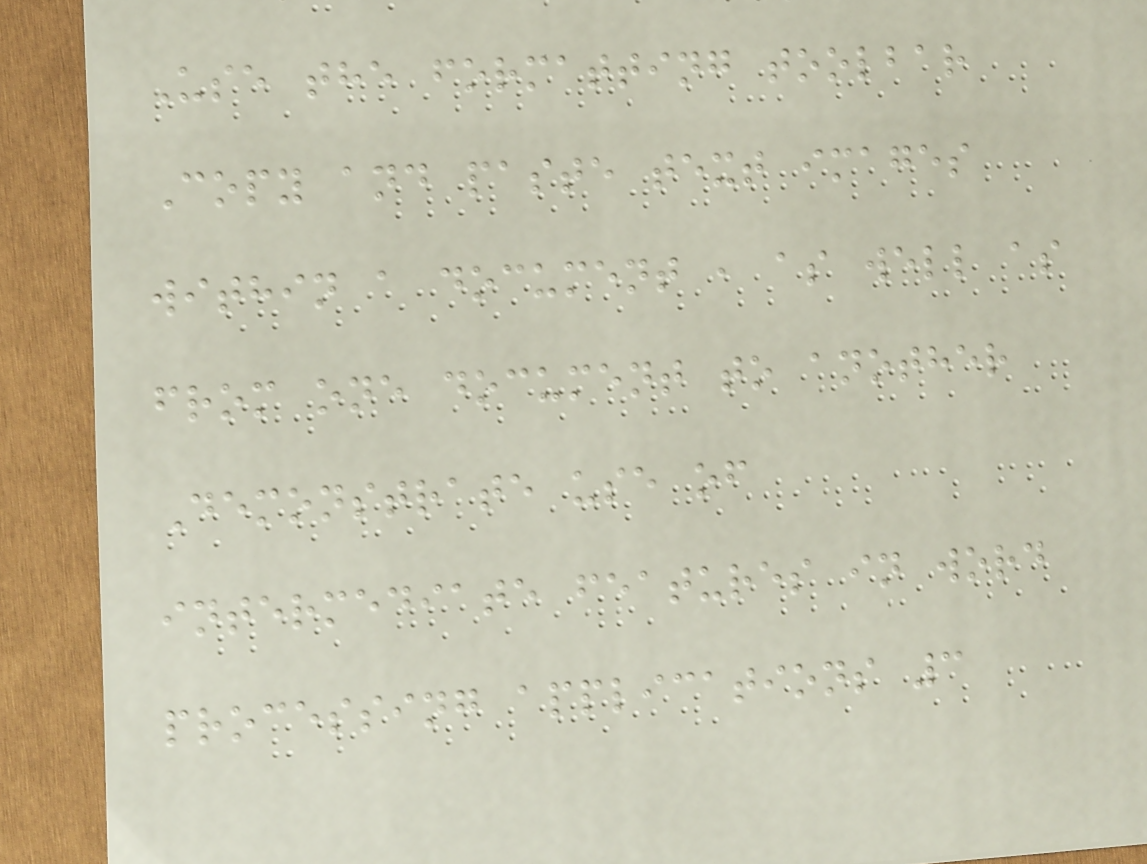Use the formatting toolbar
Copy and paste text images
within a document , as well as
from one document to another
Demonstrate use of
intermediate features in word
processing applications 3
